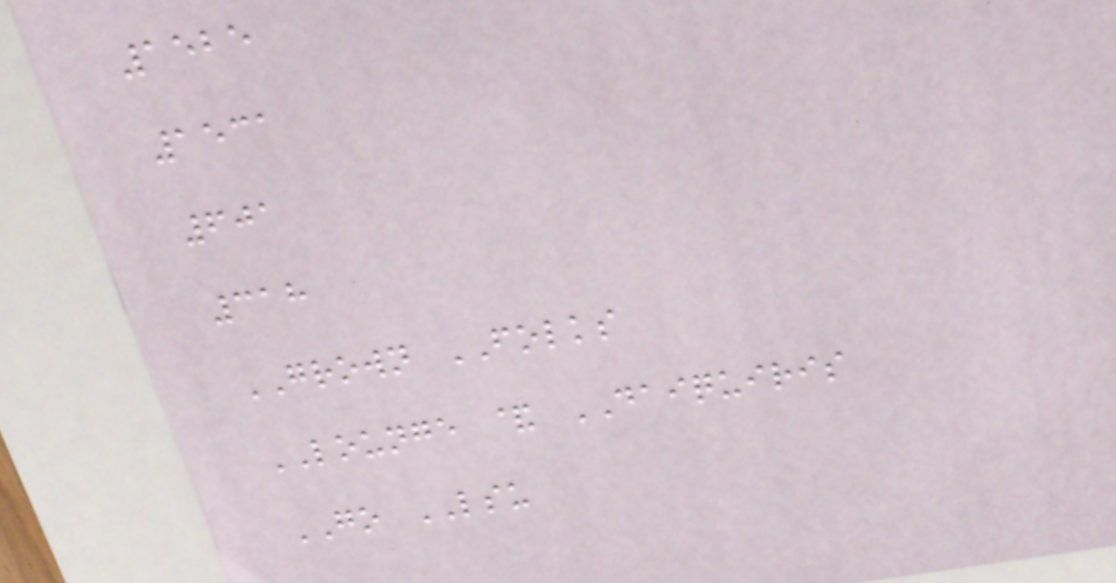1525
1531
601
318
GROWN FOLKS
LOUNGE & DAIQUIRIS
GO LSU
